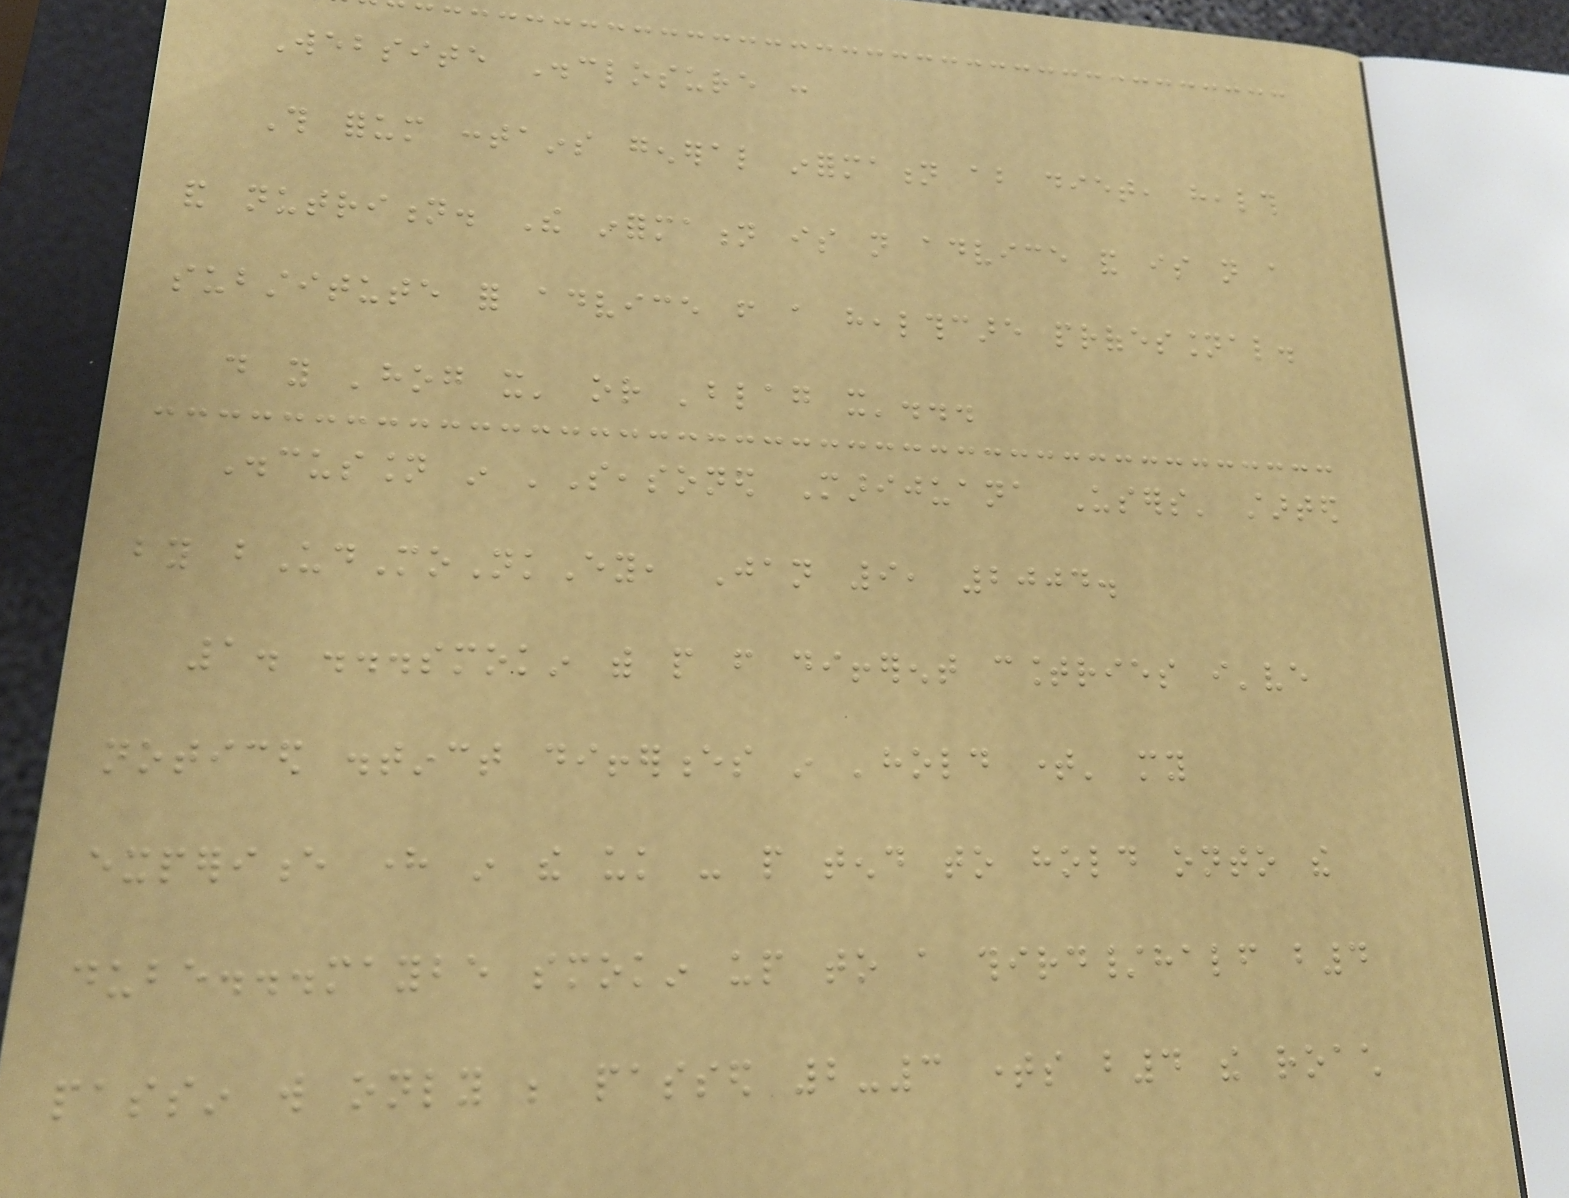Website Disclosure :
This forum contains general information about diet, health
and nutrition. The information is not advice and is not a
substitute for advice from a healthcare professional.
do you 'hog it' or 'blag it'...
Discussion in 'Seasoned Marijuana Users' started
by bUdMoNkEy, Jan 9, 2004.
1. ...smokin with people from different countries i've
noticed distinct differences in 'hold time' my
experience here in the uk - people tend to hold onto the
dube...maybe smokin up to a third/half b4
passin will only be passed 2-3 times b4 the roach
